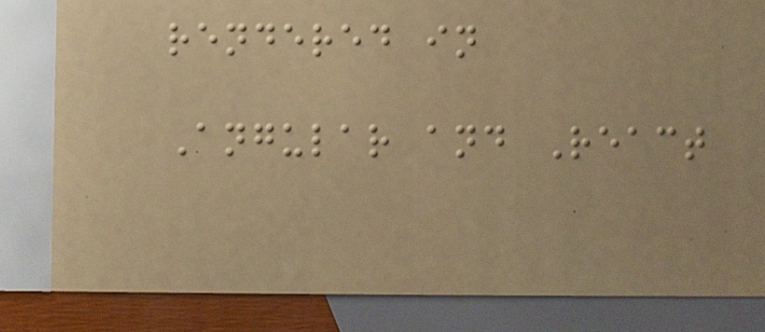rendered in
Angular and React
